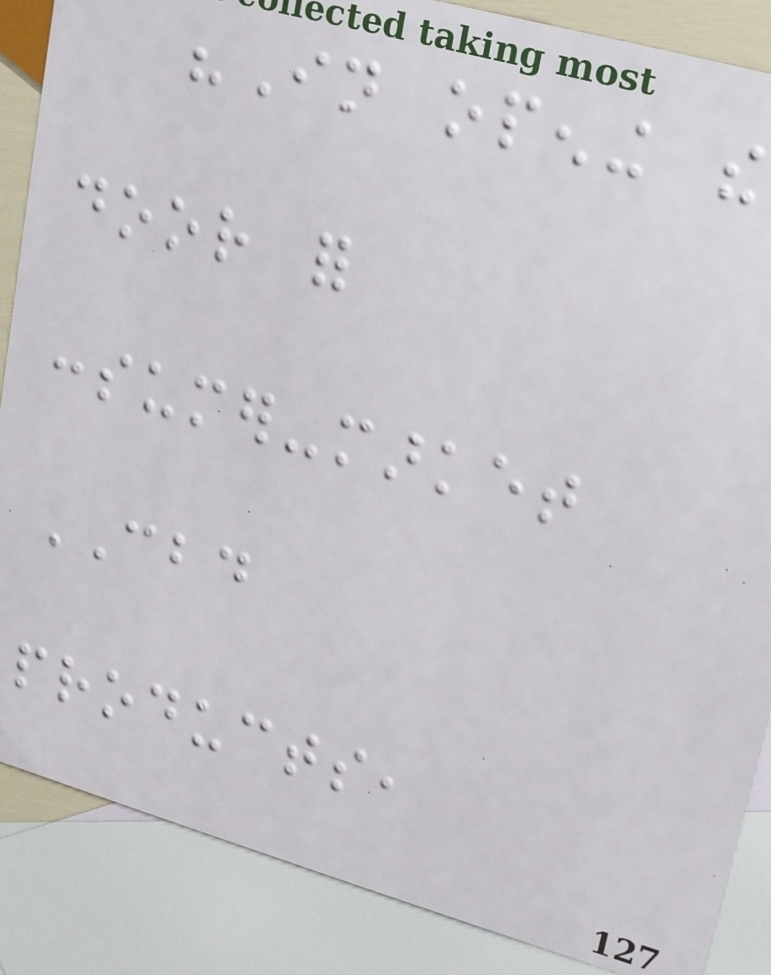"In opening the
door for
consumer-market
CBD
products,
